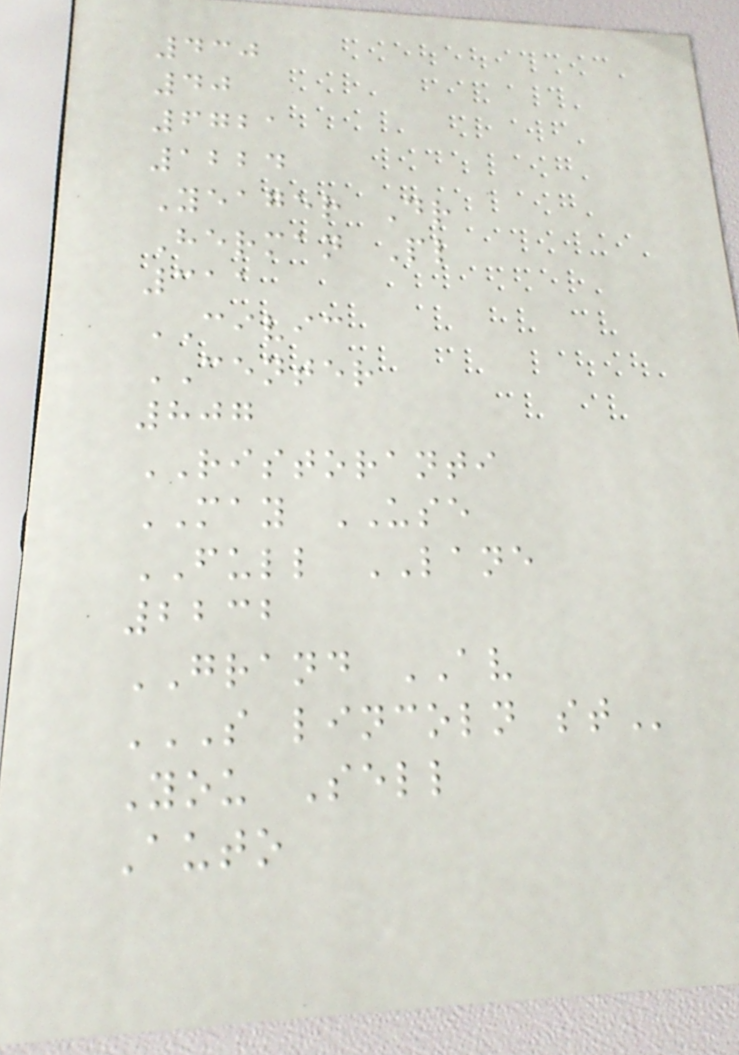430
40
6721
1224
Yeager Dr
Herman Pl
311
CIVIC
CENTER
807
RISTORANTI
MAY USE
FULL LANE
2232
GRAND AV
S LINCOLN ST
You Sell
Auto
